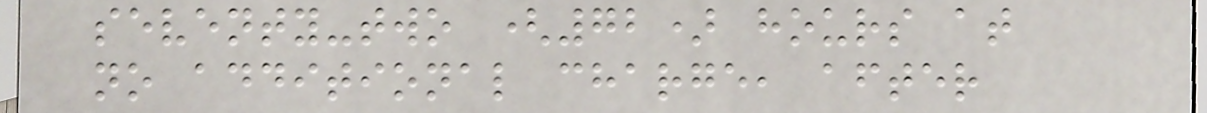seventy-two (72) hours at
no additional charge, after
